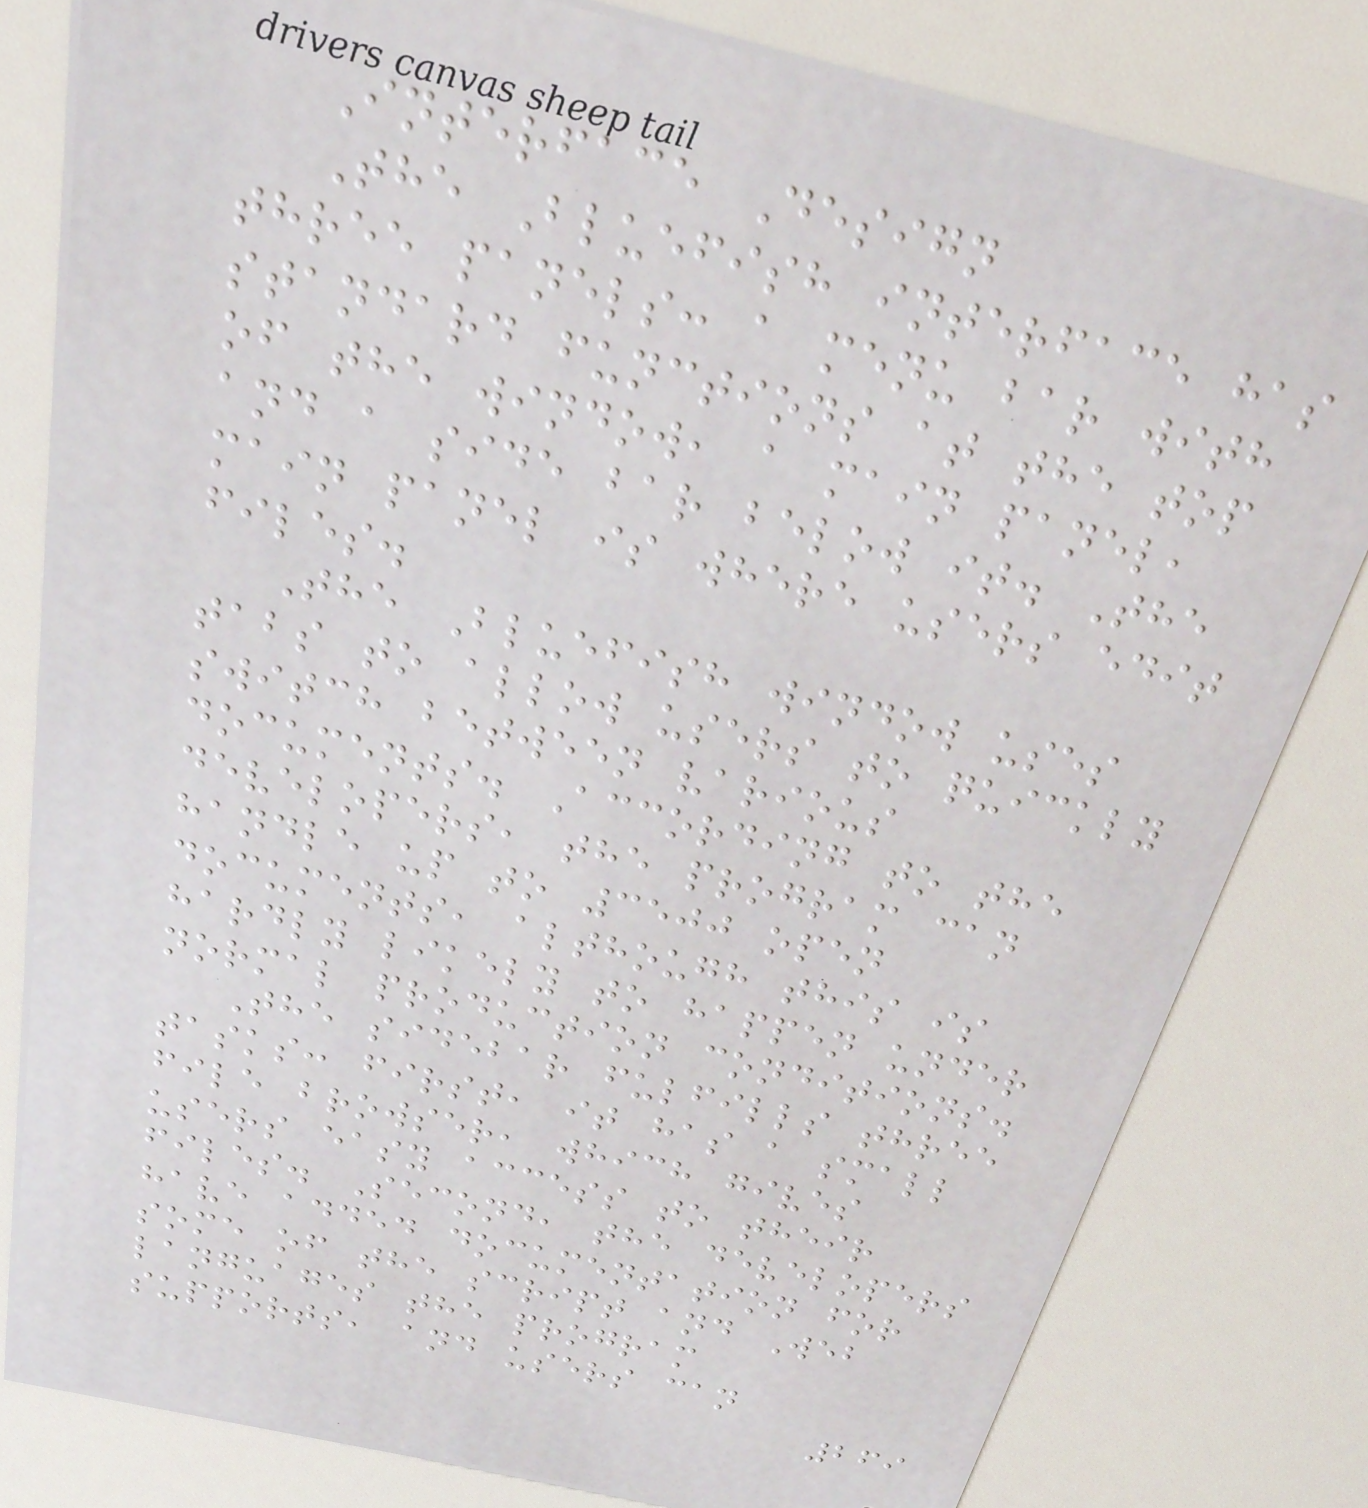Interface Design
The Bluefish interface has
three panels: a menu bar with
standard functions at the top
of the window, a main panel,
and a side bar below it. The
main panel is where users edit
files.
The Bluefish window uses
tabs to allow users to quickly
switch between various
documents. According to the
developers, the program can
handle up to 3500 open
documents, although this is
hardly likely to happen under
normal production conditions.
The sidebar fulfills three
tasks: first, it has a small
file browser, which gives
users easy access to their
files. Second, the developers
have added documentation for
some of the script and Web
languages the program
supports, and users can
269
